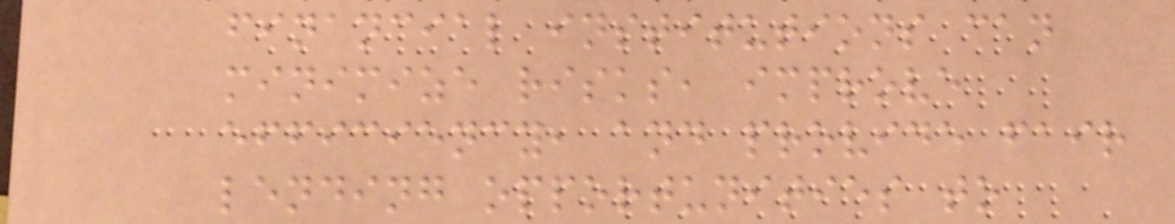financial institutions can
minimize risks, improve
efficiency, and provide fair
lending opportunities to
